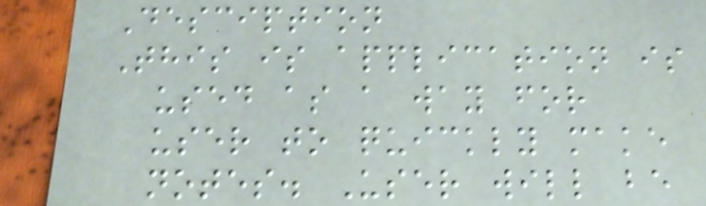Desciption
This is application is
used as a way for
user to quickly make
notes. User will be
